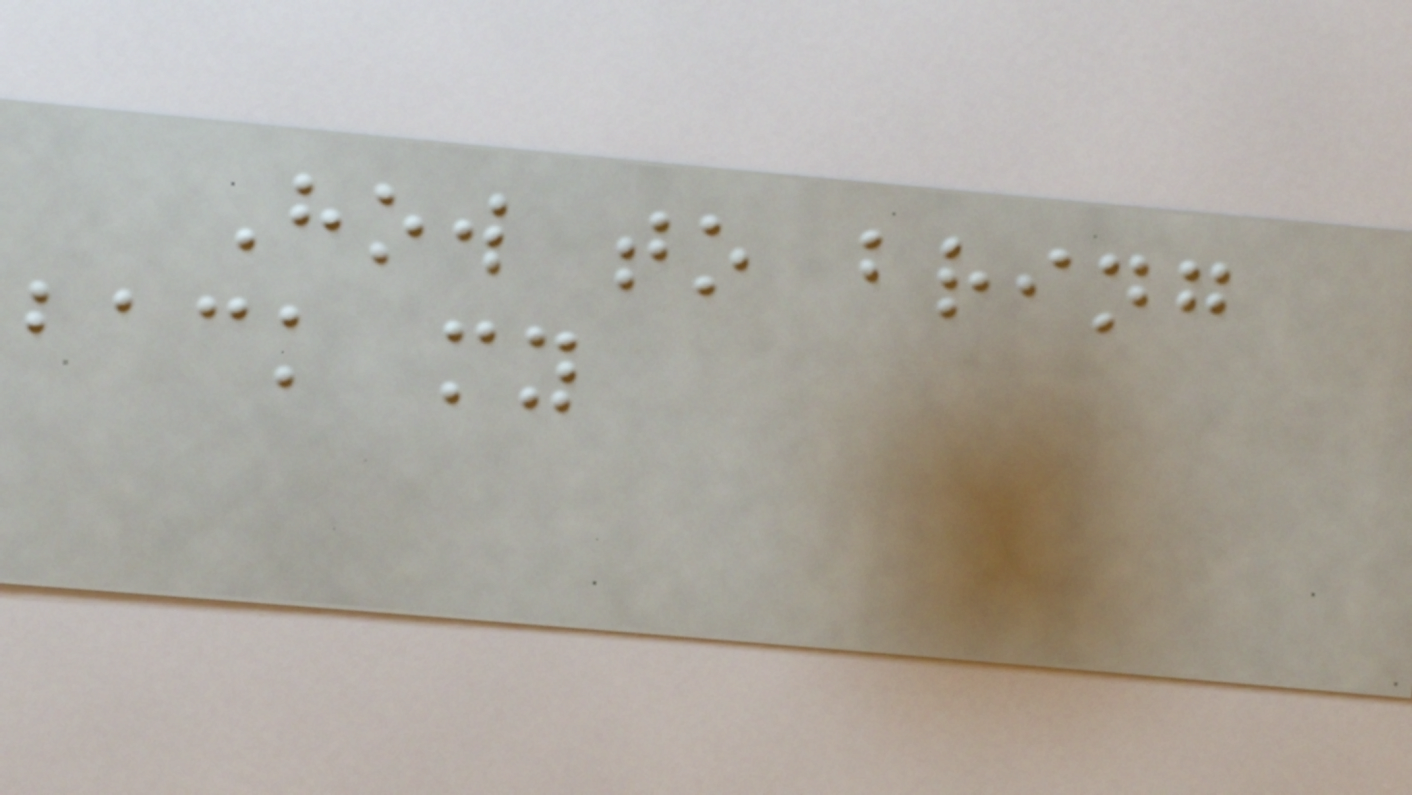How to bring
back my
